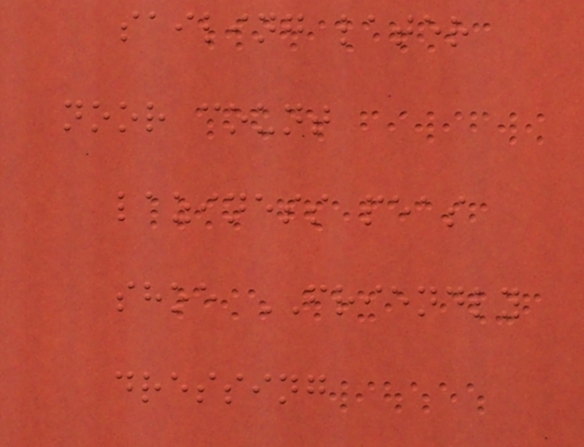sailing later
noor count
laziness peas
shoe FRIENDLY
dressing
